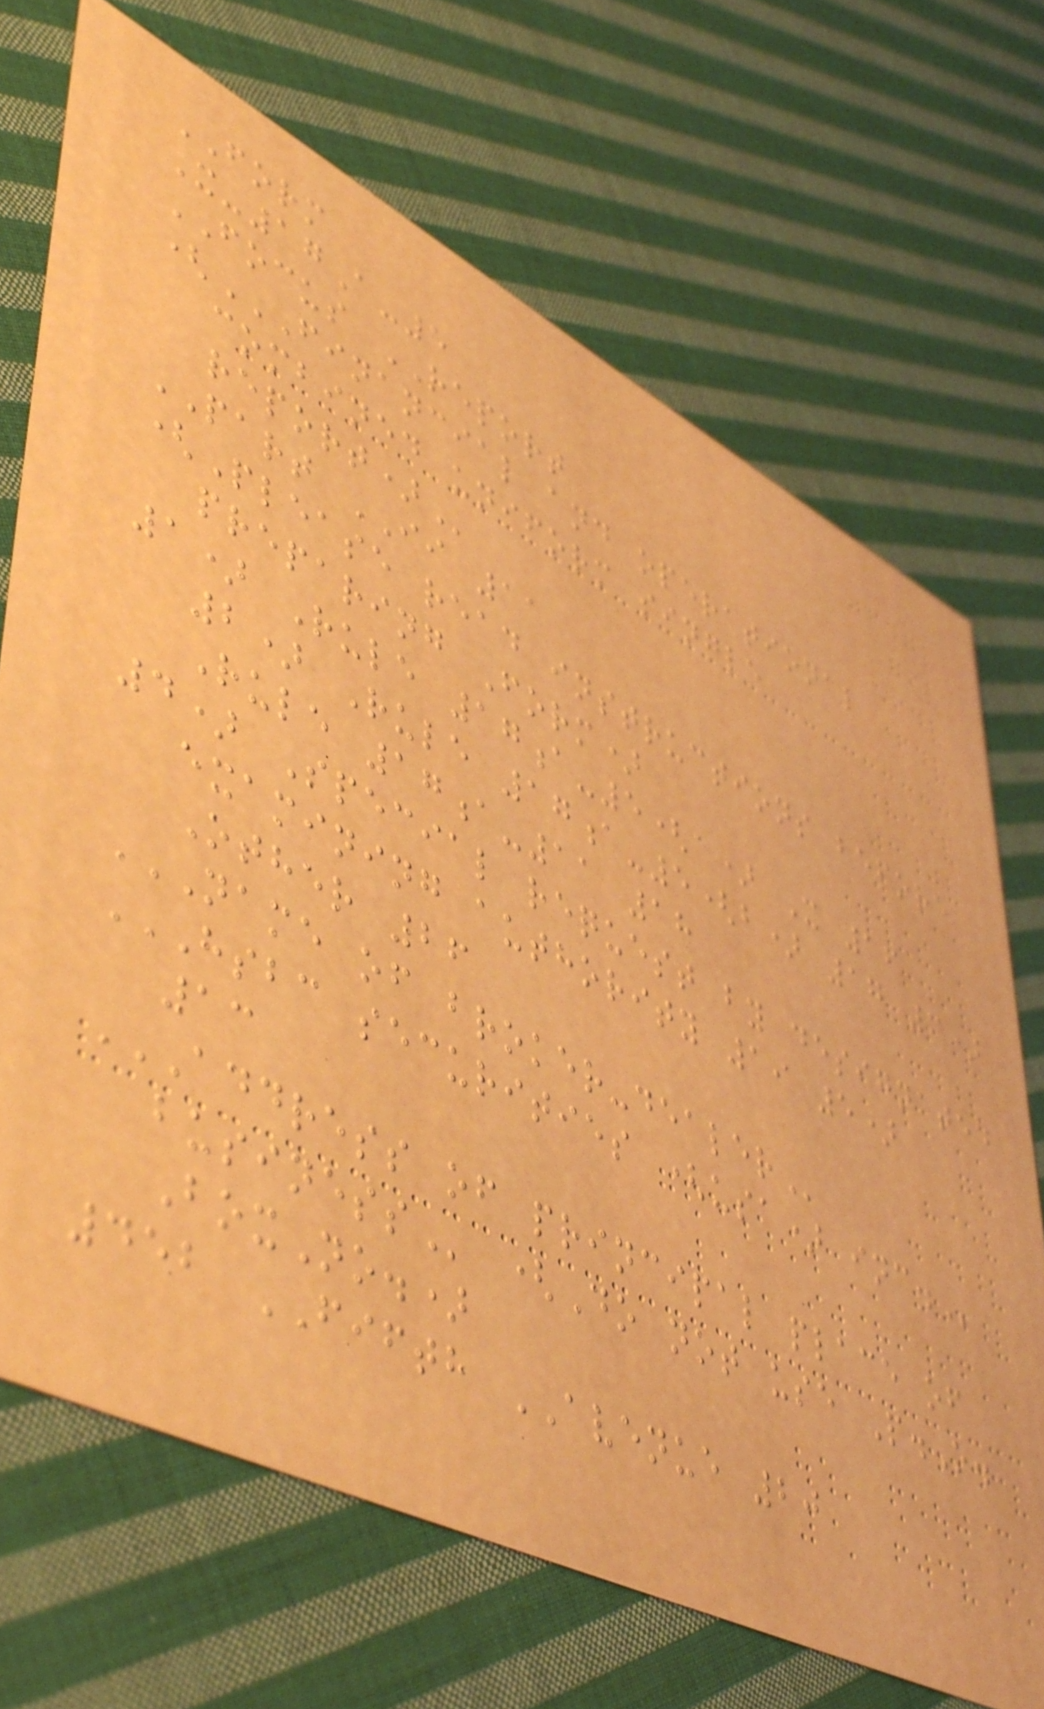FORM
X-17A-5
FOCUS REPORT
(FINANCIAL AND OPERATIONAL
COMBINED UNIFORM SINGLE
REPORT)
PART II 11
(Please read instructions before
preparing Form)
1) Rule 17a-5(a) X 16
2) Rule 17a-5(b) 17 3)
Rule 17a-11 18
4) Special request by designated
examining authority 19 5)
Other 26
NAME OF BROKER-DEALER
HSBC SECURITIES (USA) INC.
13
ADDRESS OF PRINCIPAL PLACE OF
BUSINESS (Do not use P.O.
BoxNo.)
452 FIFTH AVENUE 20
